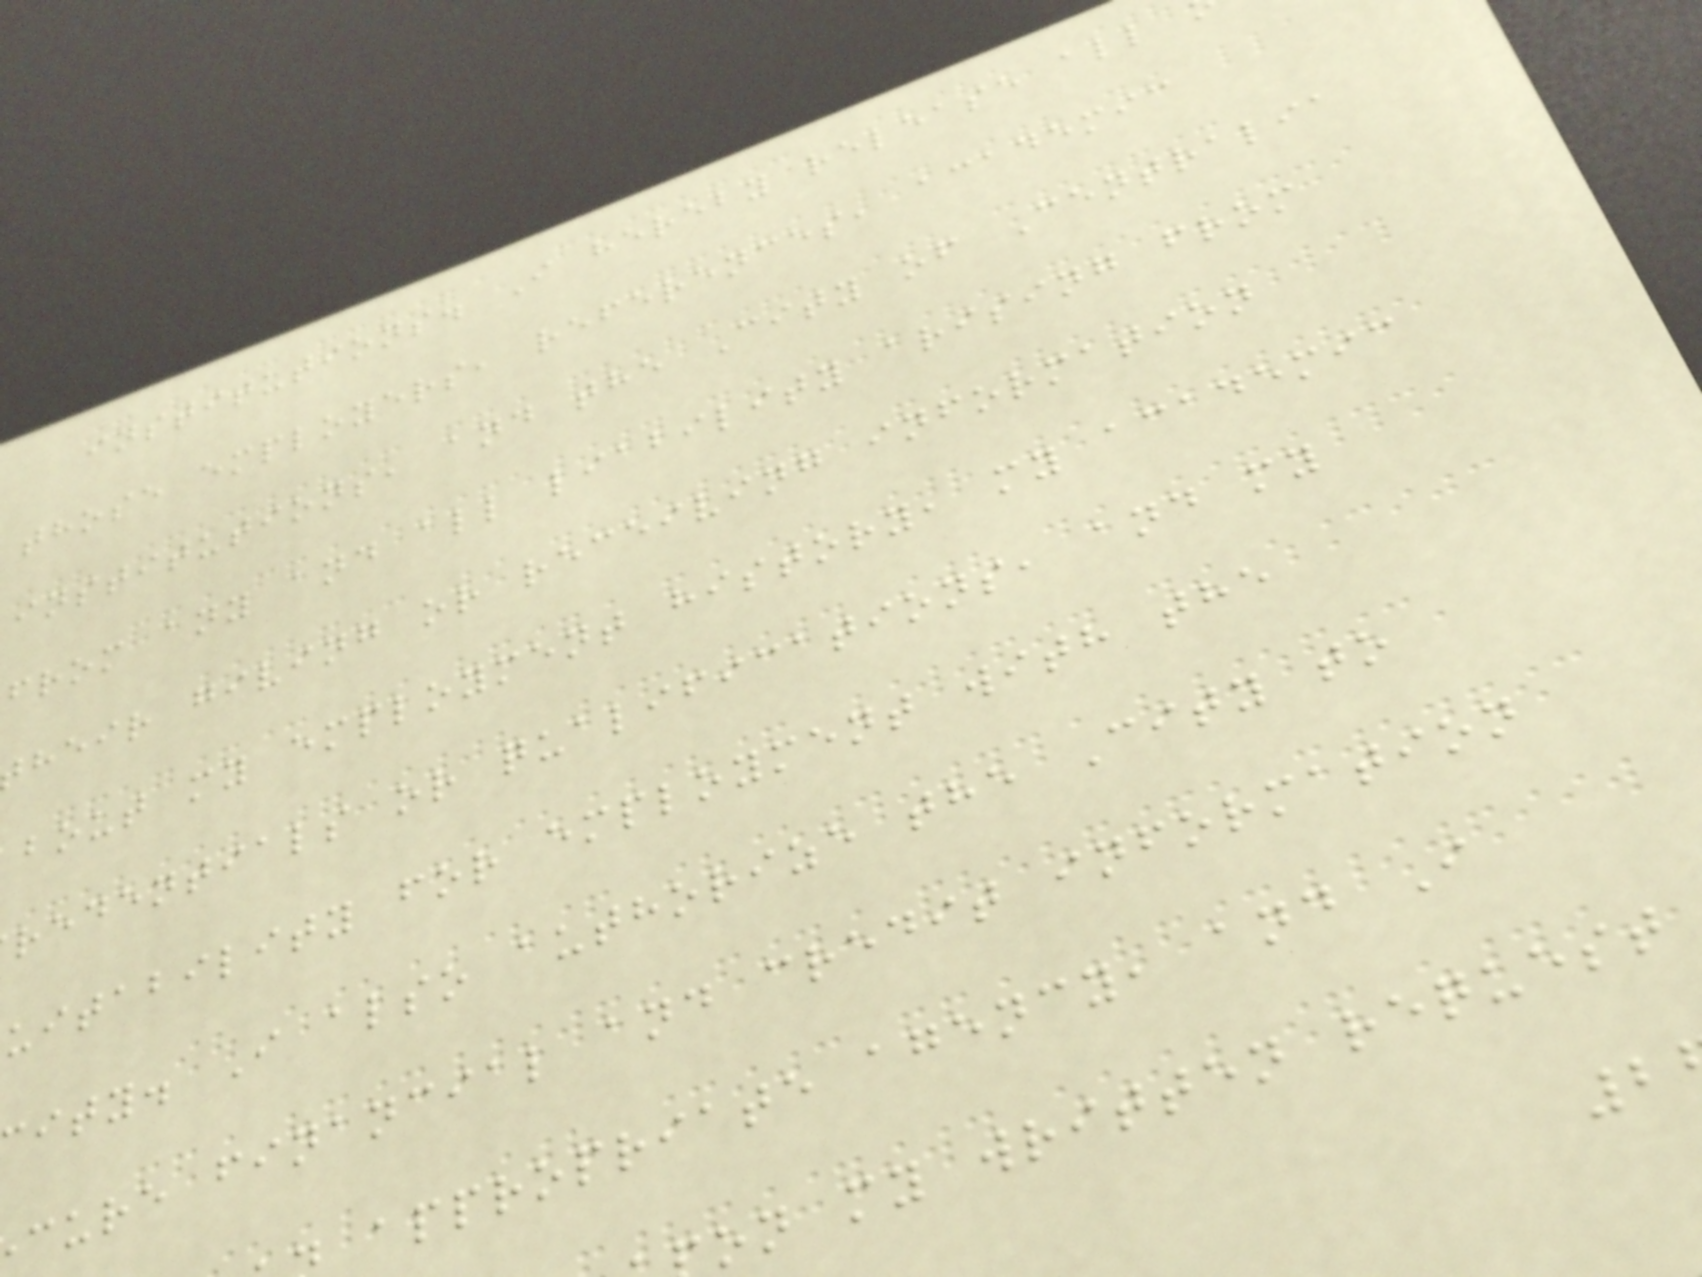institutions. I hereby release all
those employers, references, academic
institutions, and the City of Centralia
from any and all liability arising from
heir giving or receiving information
bout my employment history, my academic
redentials or qualifications, and my
uitability for employment with the
ity. I also authorize the City to
cure financial and credit information
appropriate agency, and I
on my written request
